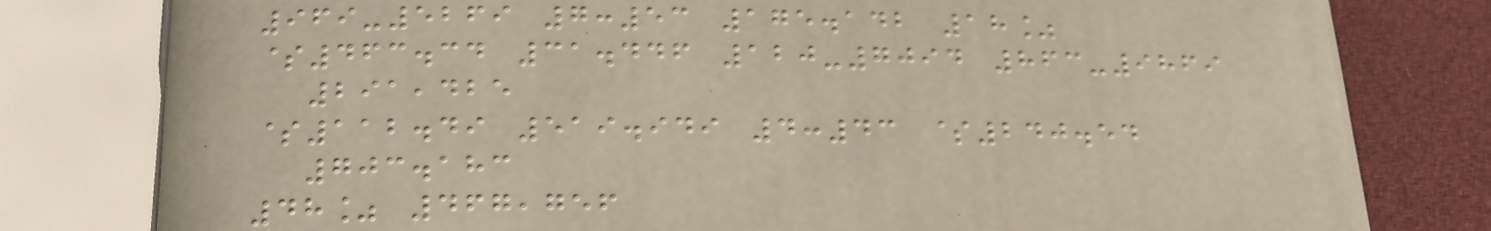969-5269 7:53 175.142 18%
$463.34 31.446 120-7094 863-9869
291,425
$112.49 519.949 4:43 $240.54
703.183
48% 467,756
